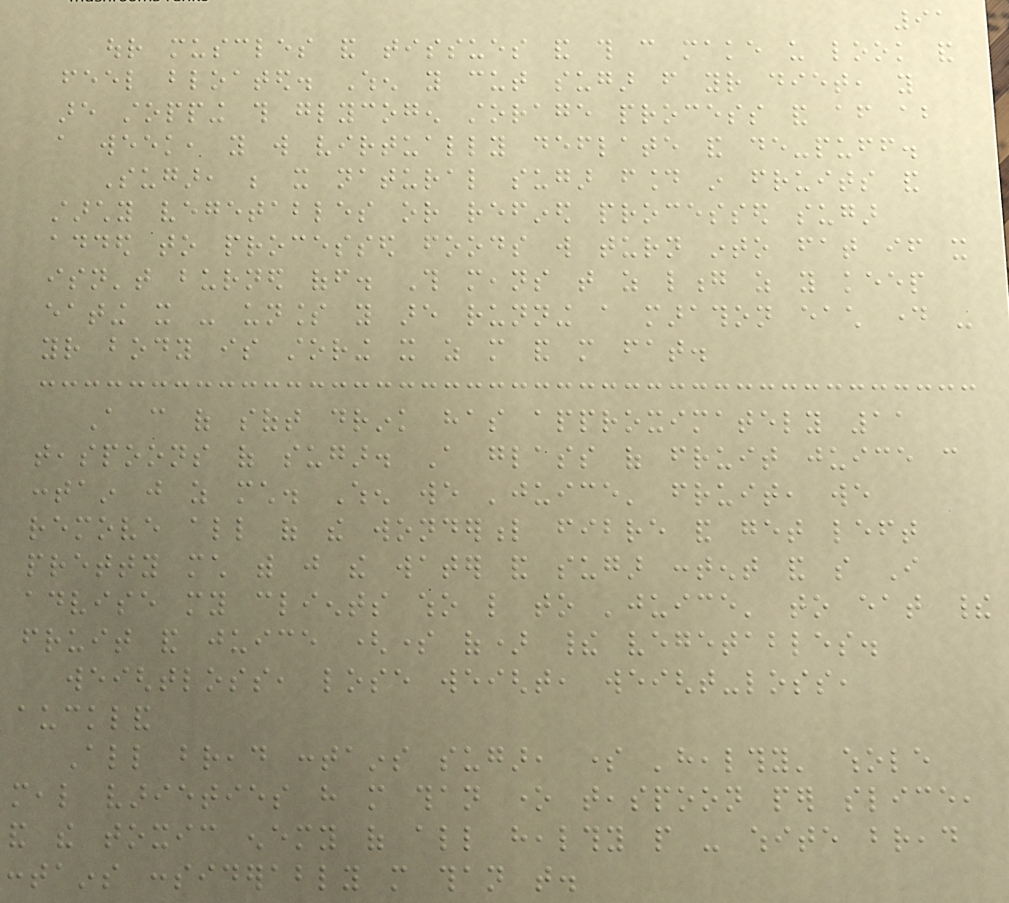91
our muscles and tissues and this can make us look and
feel bloated. When you cut sugar from your diet, you
are stopping this glycogen storage process and after about
a week, you will virtually deflate and de-puff.
Sugar, be it natural sugar found in fruits and
starchy vegetables or refined processed sugar
added to processed foods will turn into fat if it
isn't burned off. This means that as long as you keep
eating it - unless you are running a marathon each day -
your body is storing it as more and more fat.
A can of soft drink has approximately 11
teaspoons of sugar. A glass of fruit juice can
contain just as much. When we 'juice' fruit, we
remove all of the wonderful fibre and get left
pretty much with just the water and sugar content and so I
advise my clients who like to 'juice' to eat their
fruit and juice (some of) their vegetables.
weightloss, lose weight, weight-loss,
auckland
All bread contains sugar, some 'healthy' whole
meal varieties have more than one teaspoon per slice,
and the toxic enemy of all healthy people - white bread
contains considerably more than that.
